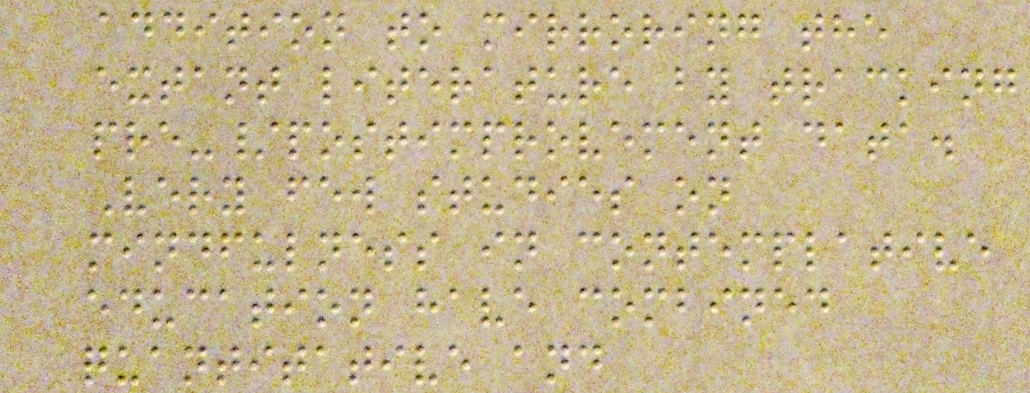addition to mirroring the
extant literature by tracking
pre-/postimprovement data.
Very few studies on
mindfulness in contemplative
education have combined
quantitative and
